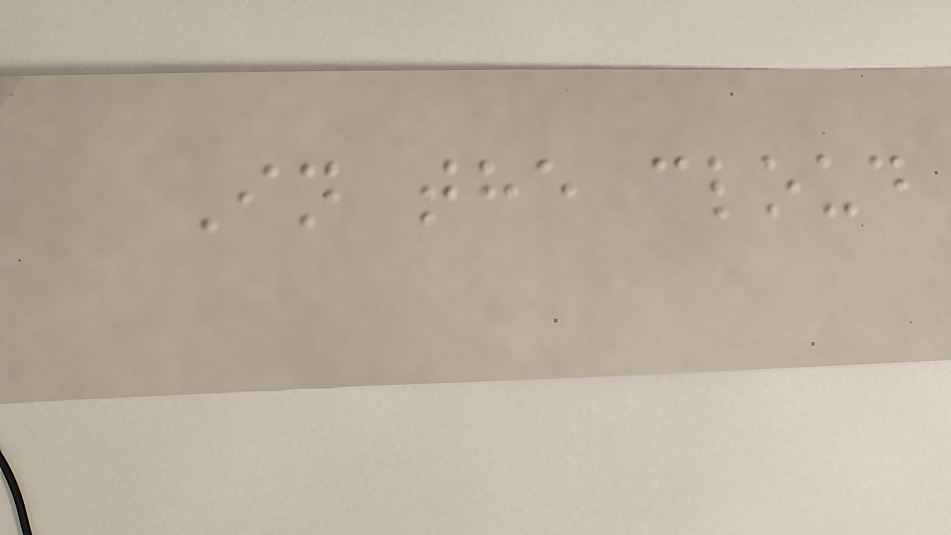In the cloud
